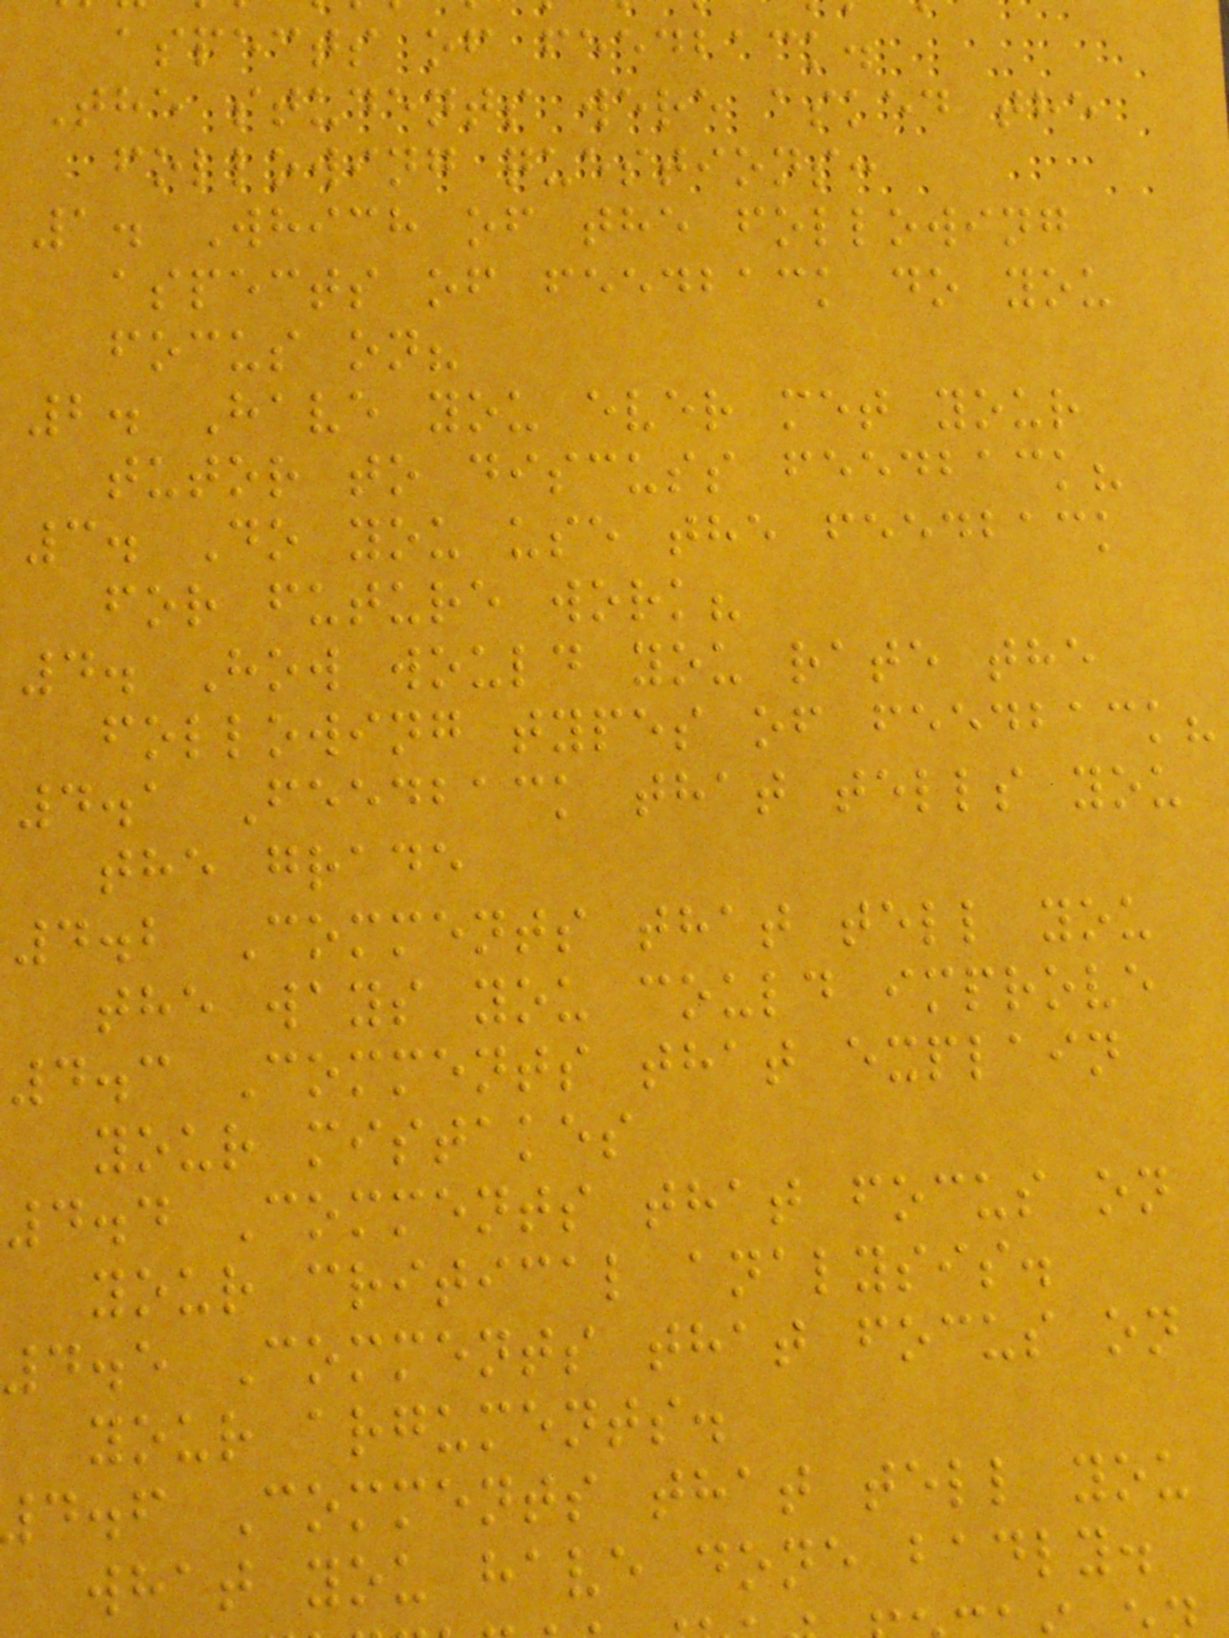aspects of feedback.
The students were asked the
following questions:
1. Which of the following
aspects of feedback do you
focus on?
2. Have you ever met your
tutor to discuss feedback?
3. Do you use the feedback
for future work?
4. How would you rate the
following types of feedback?
4.1 Feedback that tells you
the grade
4.2 Comments that tell you
the ways you could improve
4.3 Comments that explain
your mistakes
4.4 Comments that focus on
your critical analysis.
4.5 Comments that focus on
your arguments.
d.f Comments that tell you
what you have done badly.
